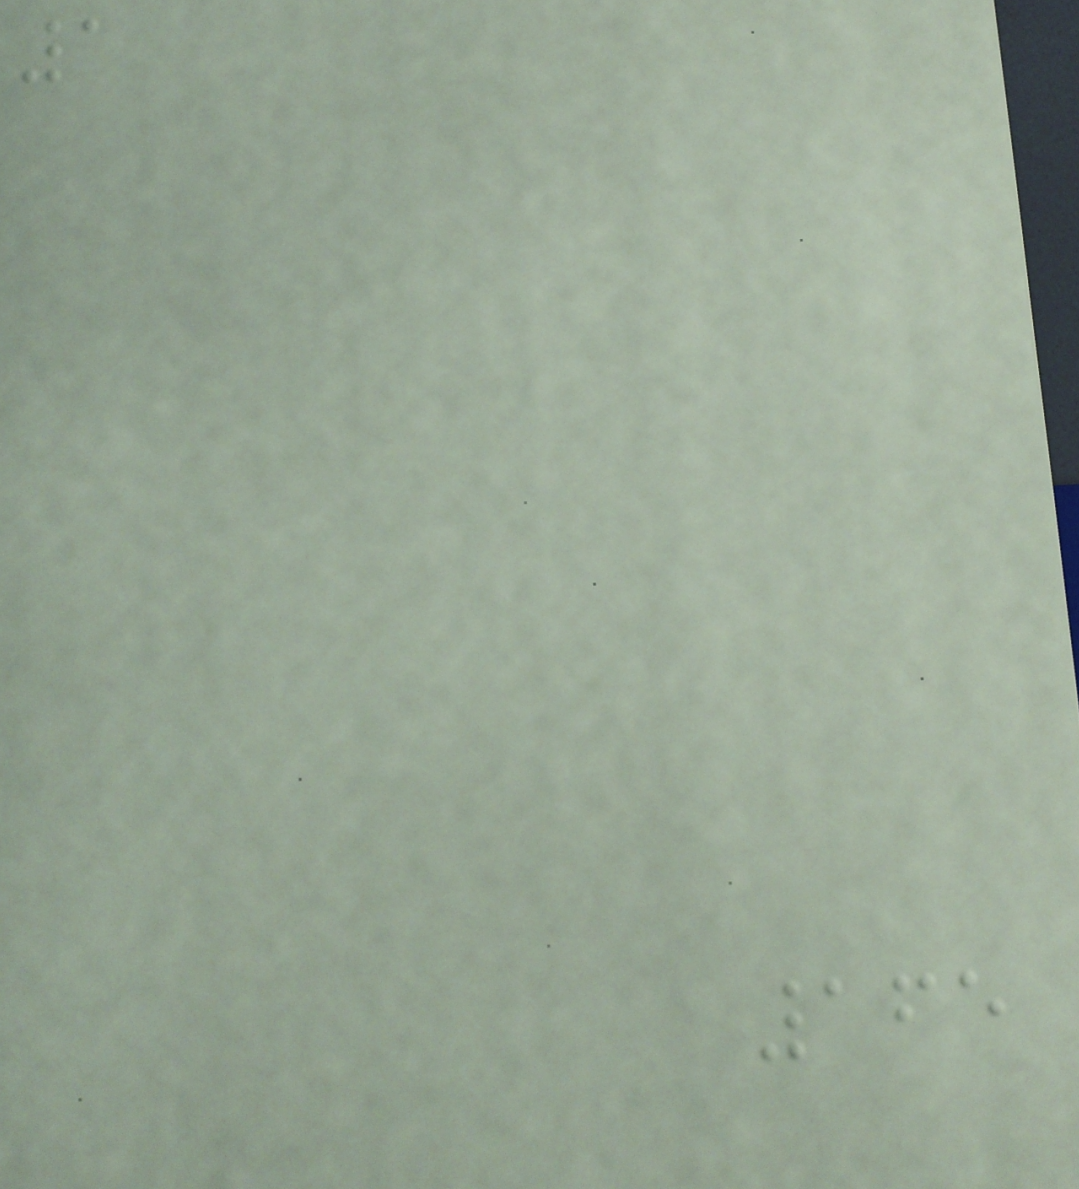1
165
